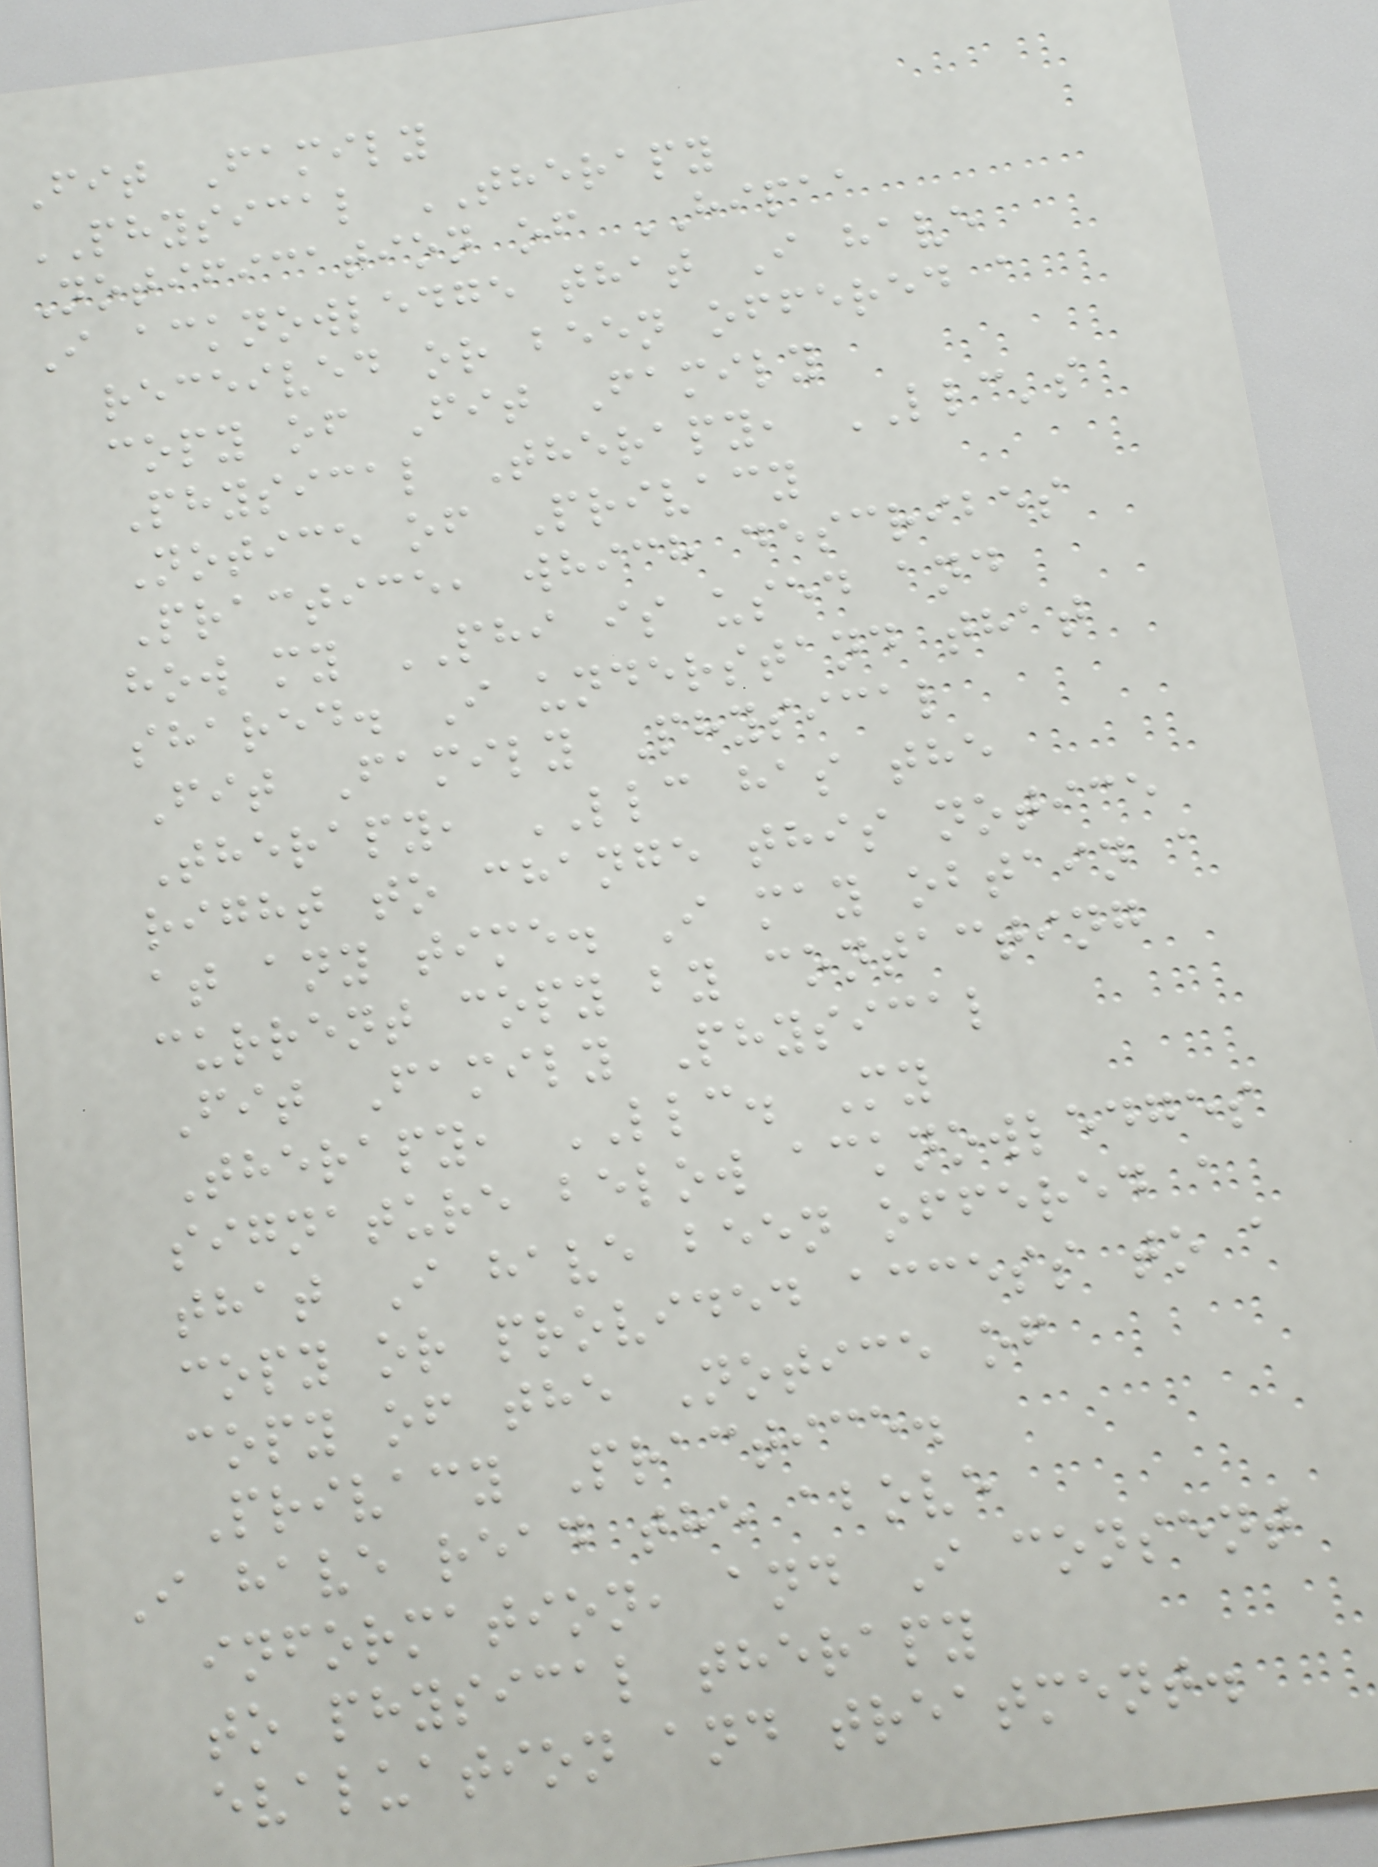Fit Family
PHYSICAL THERAPY
Notification of HIPAA
I acknowledge that I have
received or been offered a
copy of Fit Family
Physical Therapy, LLC's
Notice of Privacy
Practice, which describes
how my PHI is used and
shared. I understand that
Fit Family Physical
Therapy, LLC has the
right to change this notice
at any time. I may obtain a
current copy by contacting
Fit Family Physical
Therapy, LLC. My
signature below acknowledges
that I have been offered a
copy or provided access to a
copy of the Notice of
Privacy Practice.
I have read the above
information, and I consent
to physical therapy
evaluation and treatment.
